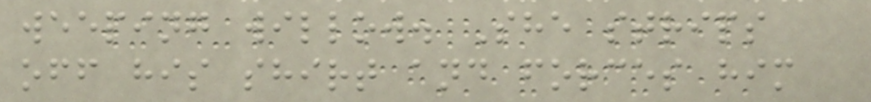weeping willow. She strips
off his shirt and forces him
